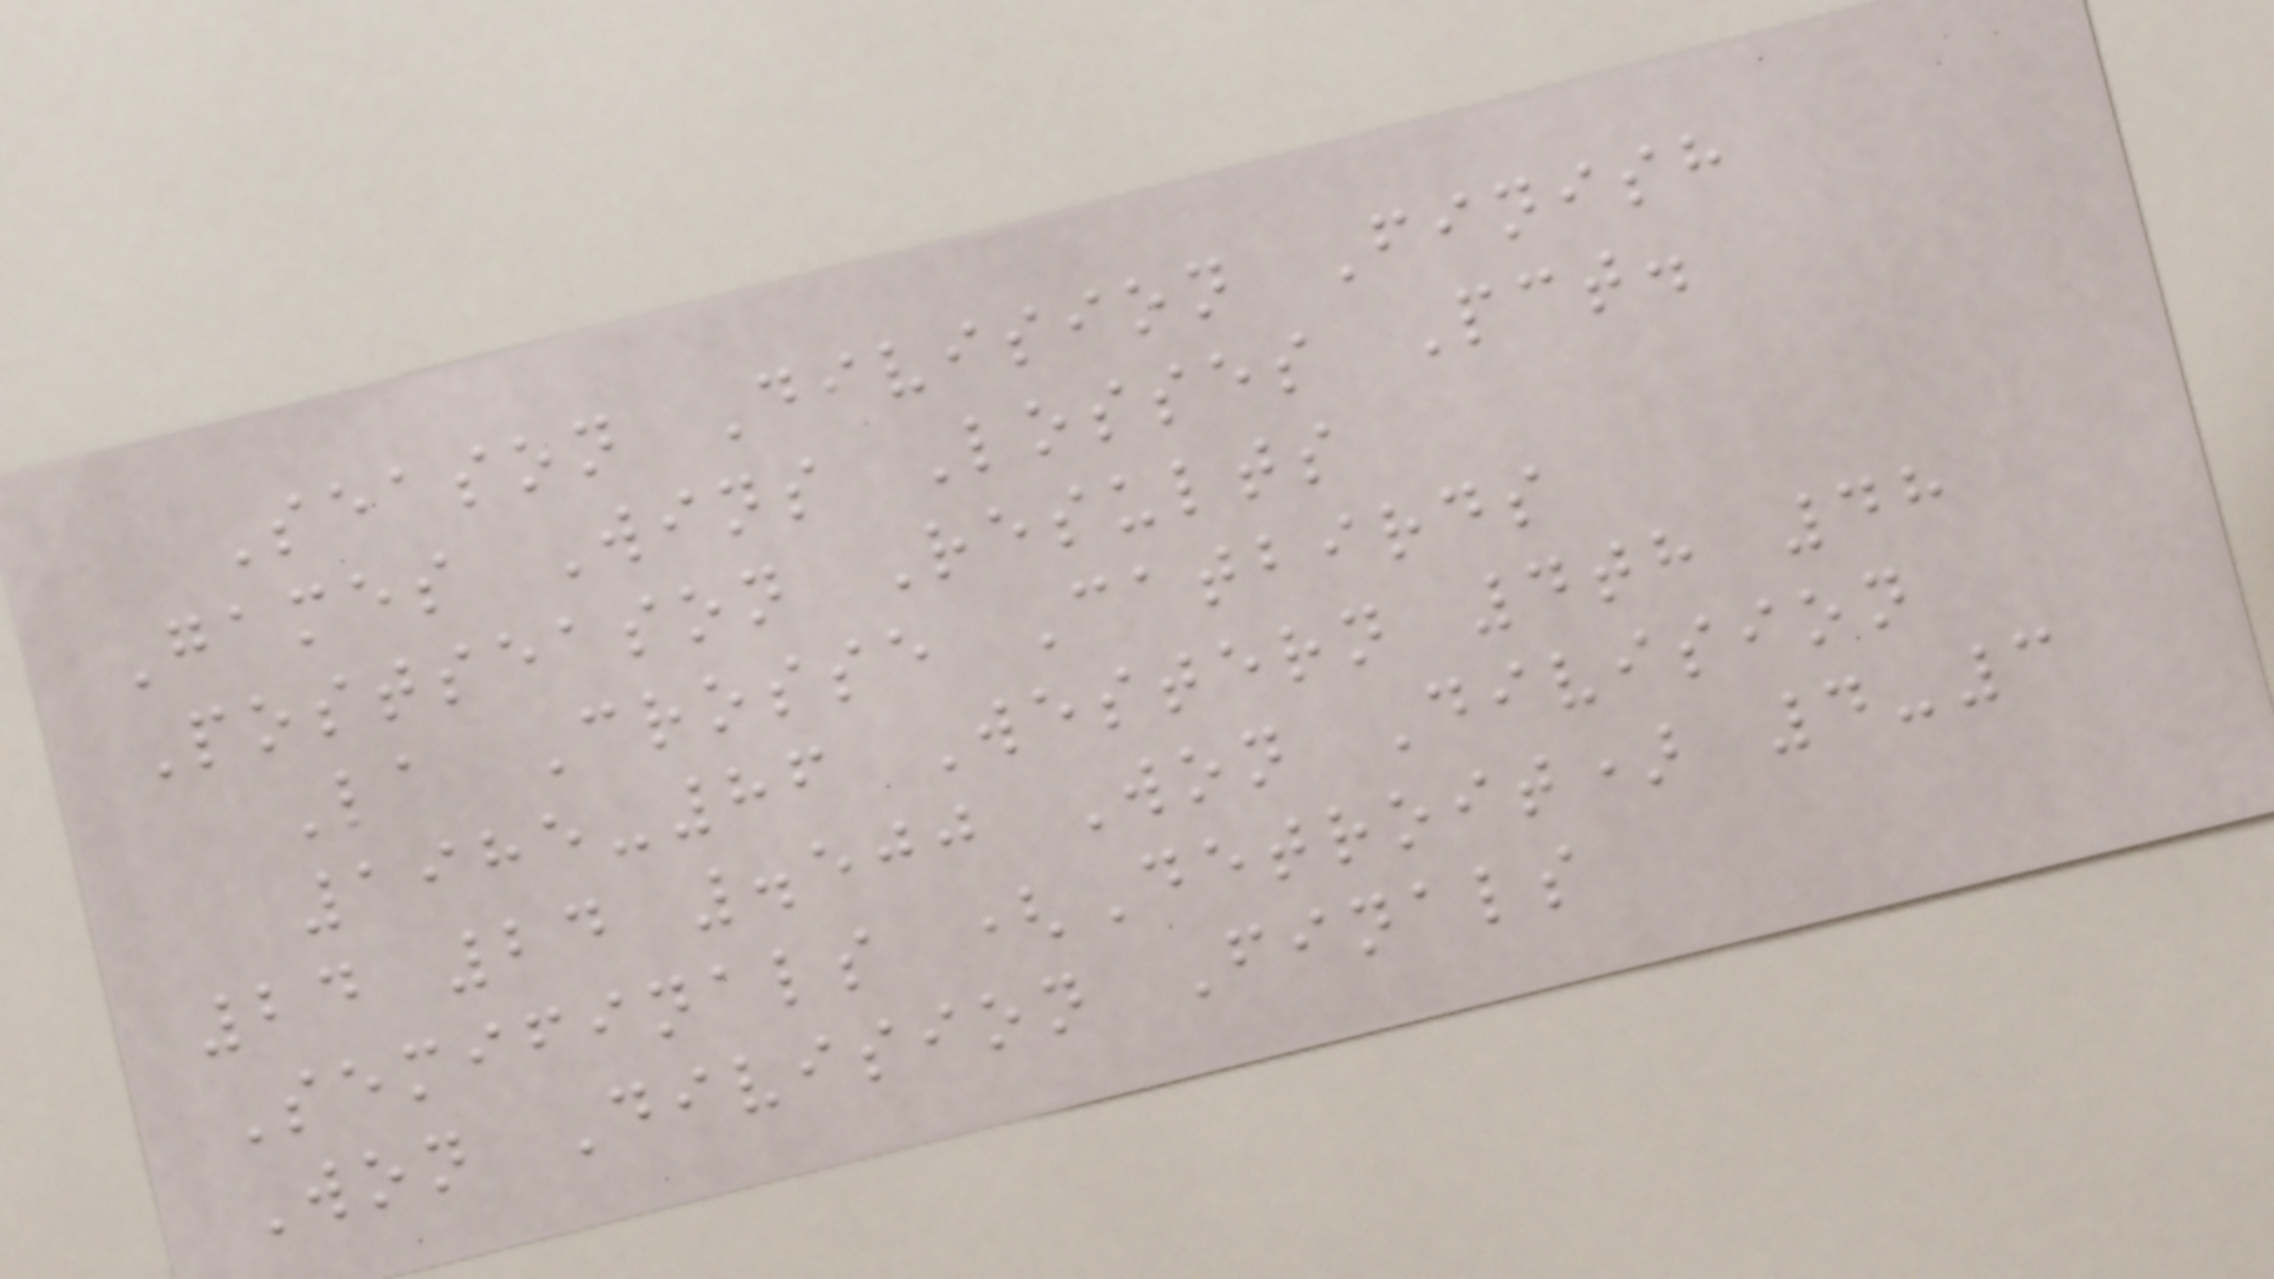Season Division Finish
Games Wins Losses Pct.
Postseason Results
La Crosse Catbirds
1985-86 Western 4th 48
24 24 .500 Won Division
Semifinals (Detroit) 4-3
Won Division Finals
